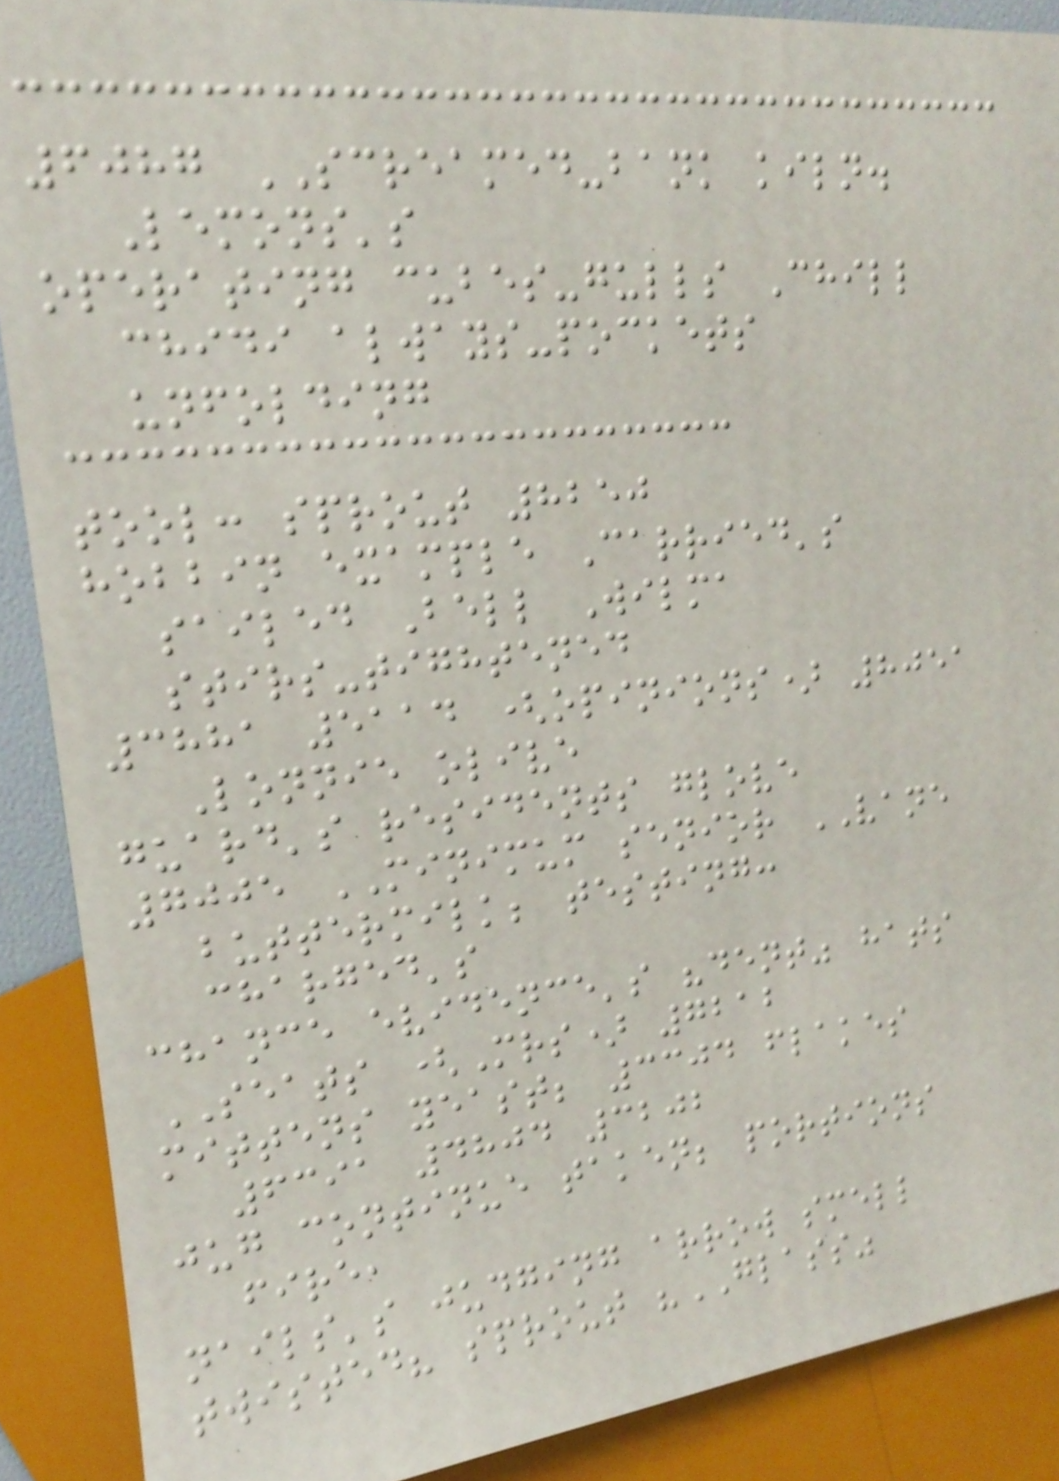6087 SCREAMED-bank kiln.
Lemons's
operating cubes-gulls Chill
chidi always-pockets
unfolding
tool: sprout 8250
hobbin example Carried's
sailed Bell Wilma
stirs-tightened
3881 5114 (opinions) 8051
Lonnie olive
guard's residents glove
7005 MINIMUM senior VANE
buttermilk; testing:
charged's
chance evidence's "dent" hats
SEATS (Mrs) 7212
mittens yeast; 3304 flakes
6391 4804 3202
jug continue taken; portions
fire,
nails's judging arrow smell
twisted? sprout "GLASS"
